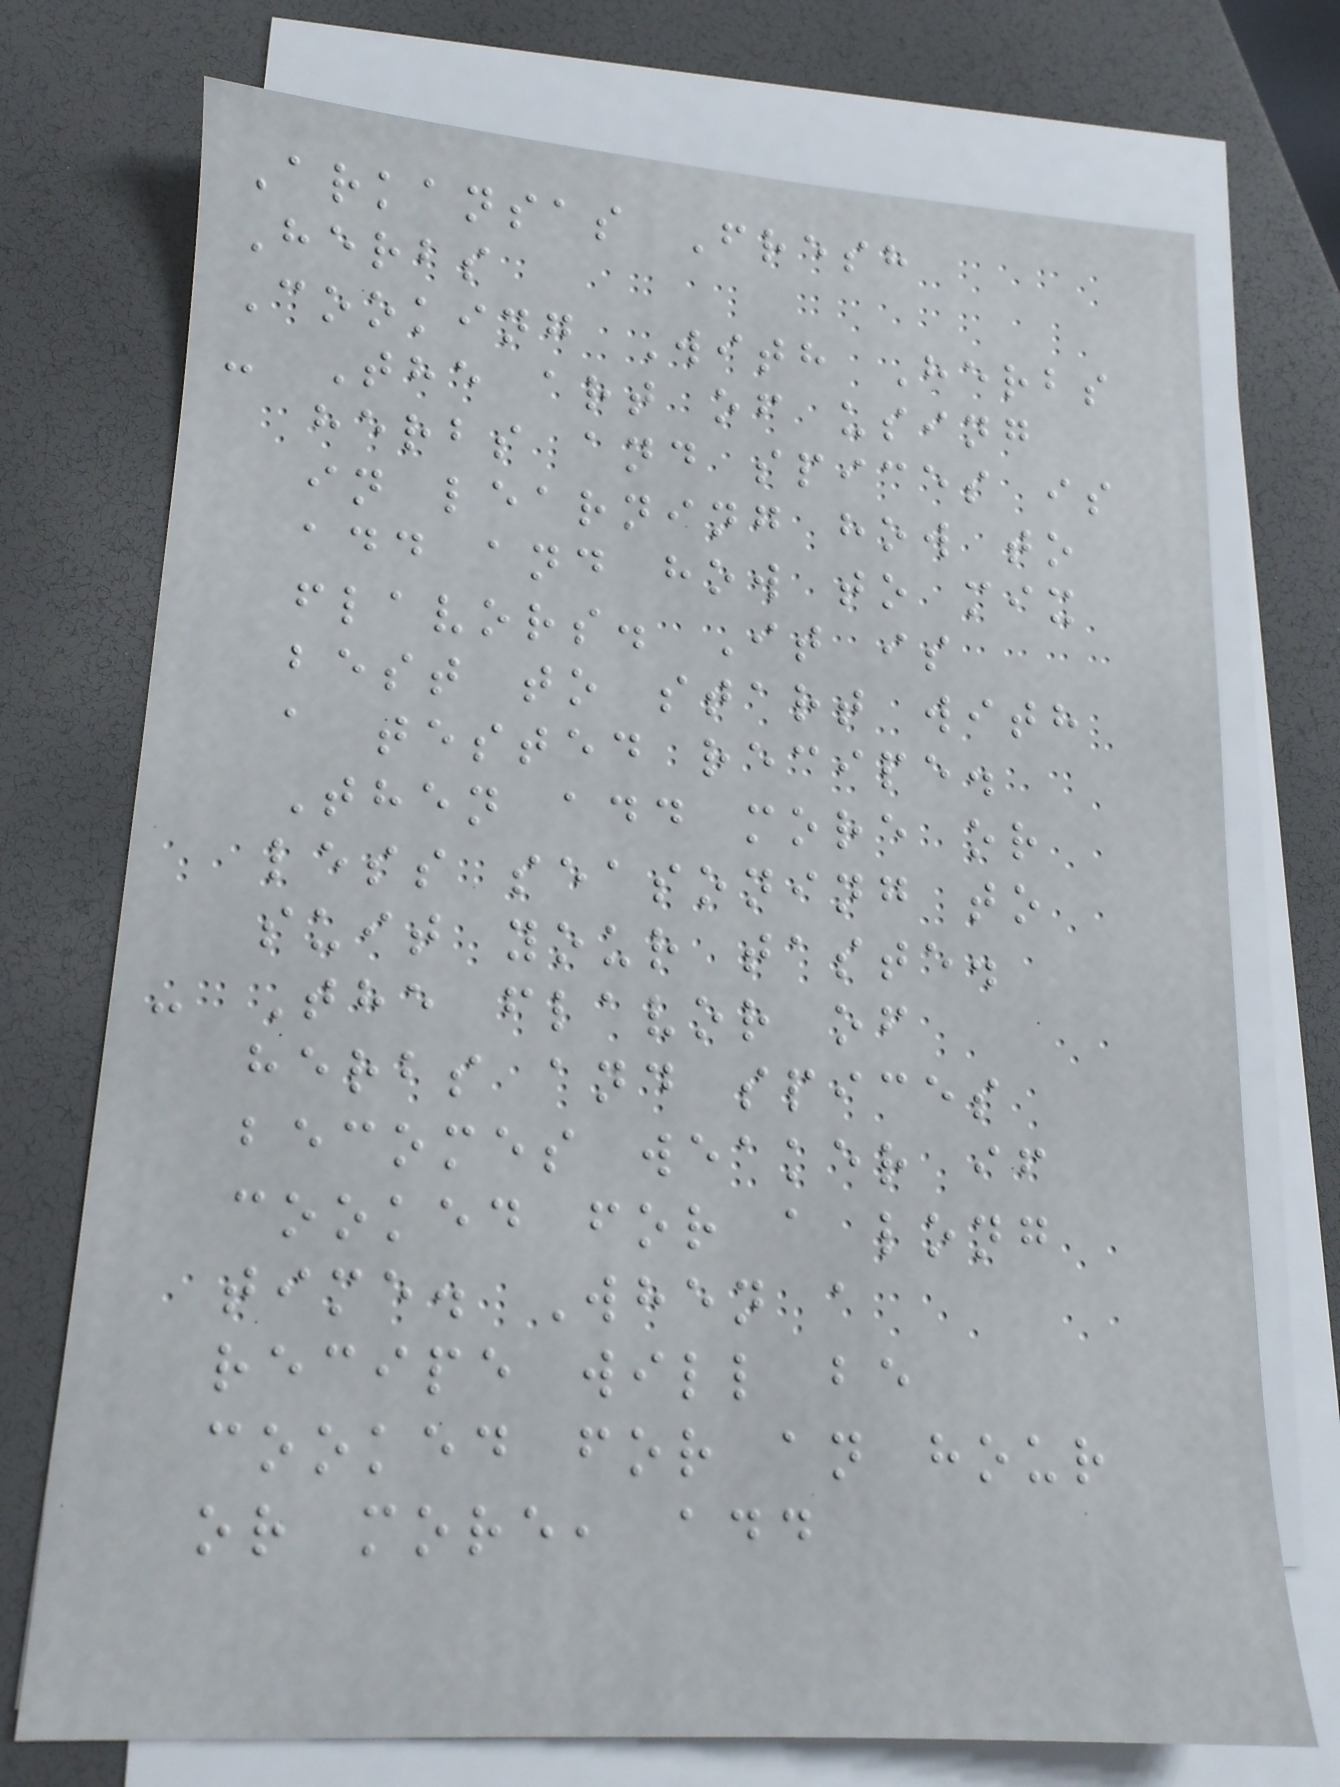Arkansas Fresh
Herbs
Cooking With Herbs
- The art of using
herbs and spices is
in learning how to
add and how to mix
flavors. It is
best to start with
a tested recipe.
Then add more or
less seasoning to
suit your taste.
- The flavor of
herbs and spices
becomes weaker if
cooked for a long
time. When a
recipe will be
cooked for an hour
or more, add
